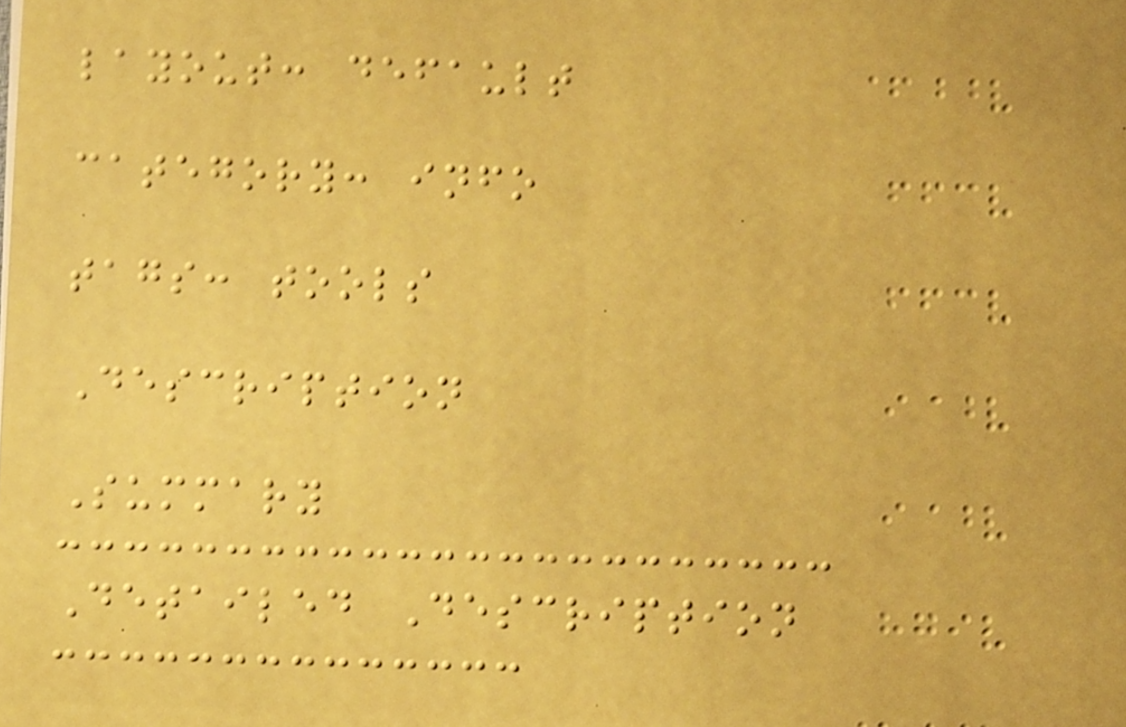layout: default
category: info
tags: tools
Description
Summary
Detailed Description
